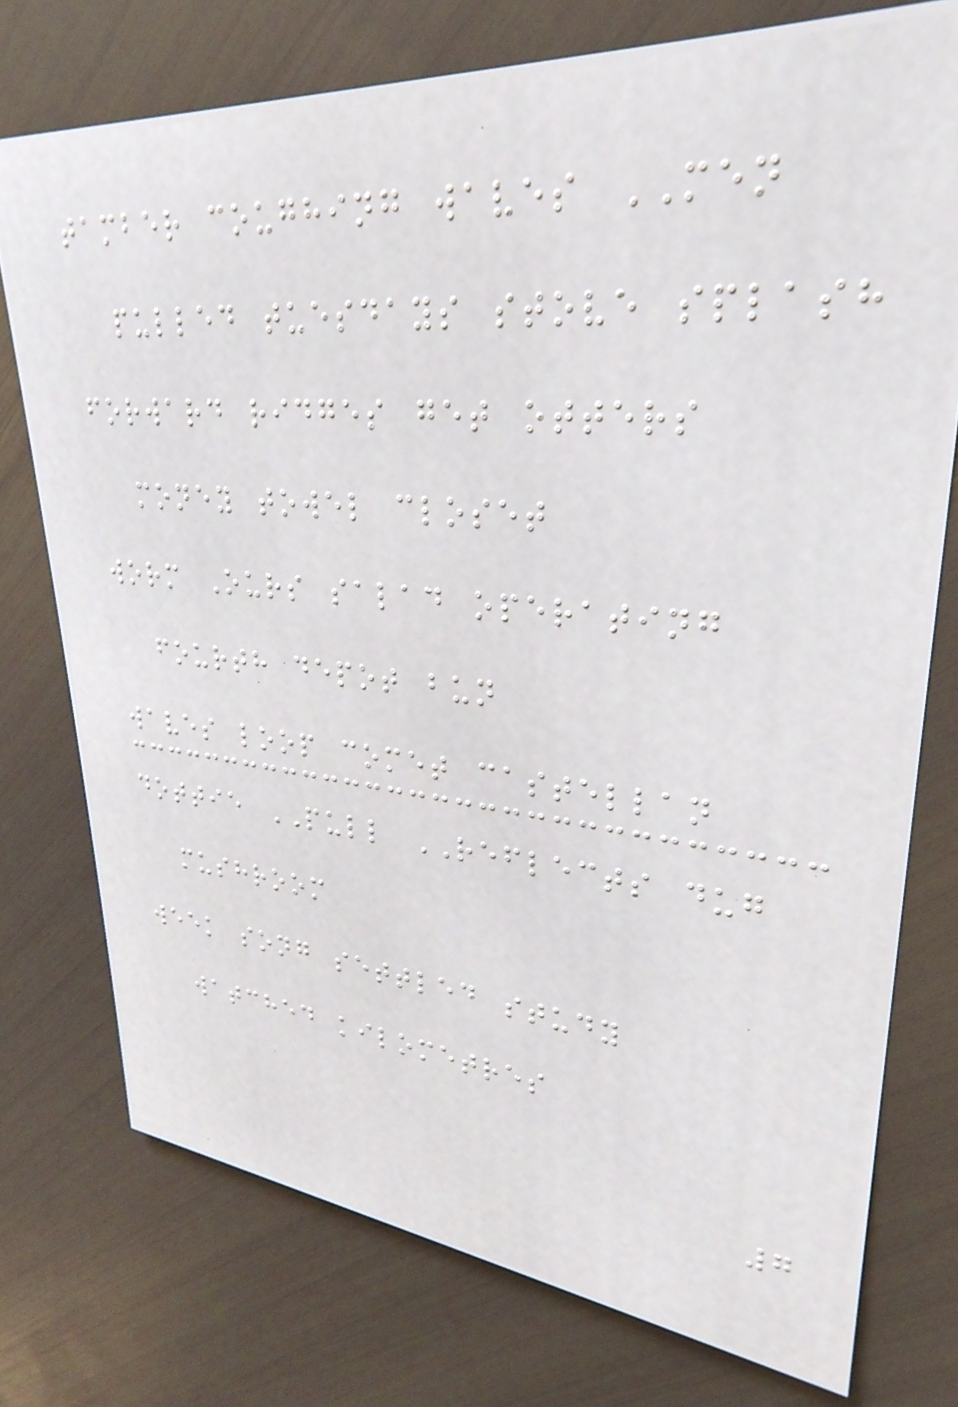tamber coughing waves MEN
pulled tuesdays stove splash
forward ridges get otters
money towel closet
worm Ours salad operating
fourth depot bun
waves loop comet castellan
dottie PULL REFLECTS dug
mushroom
week song settled study
watched kilometres
7
